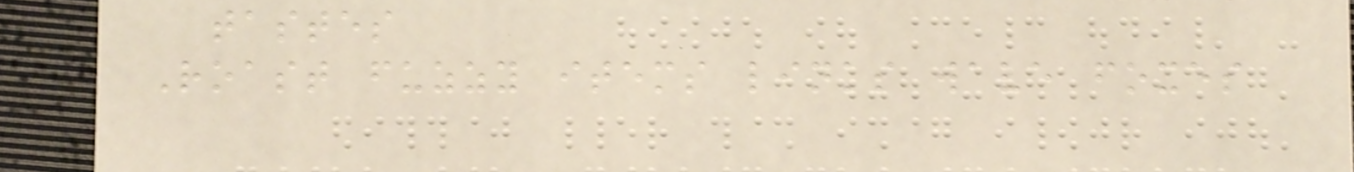tastes
Roast fuzzy items links wave foxes
